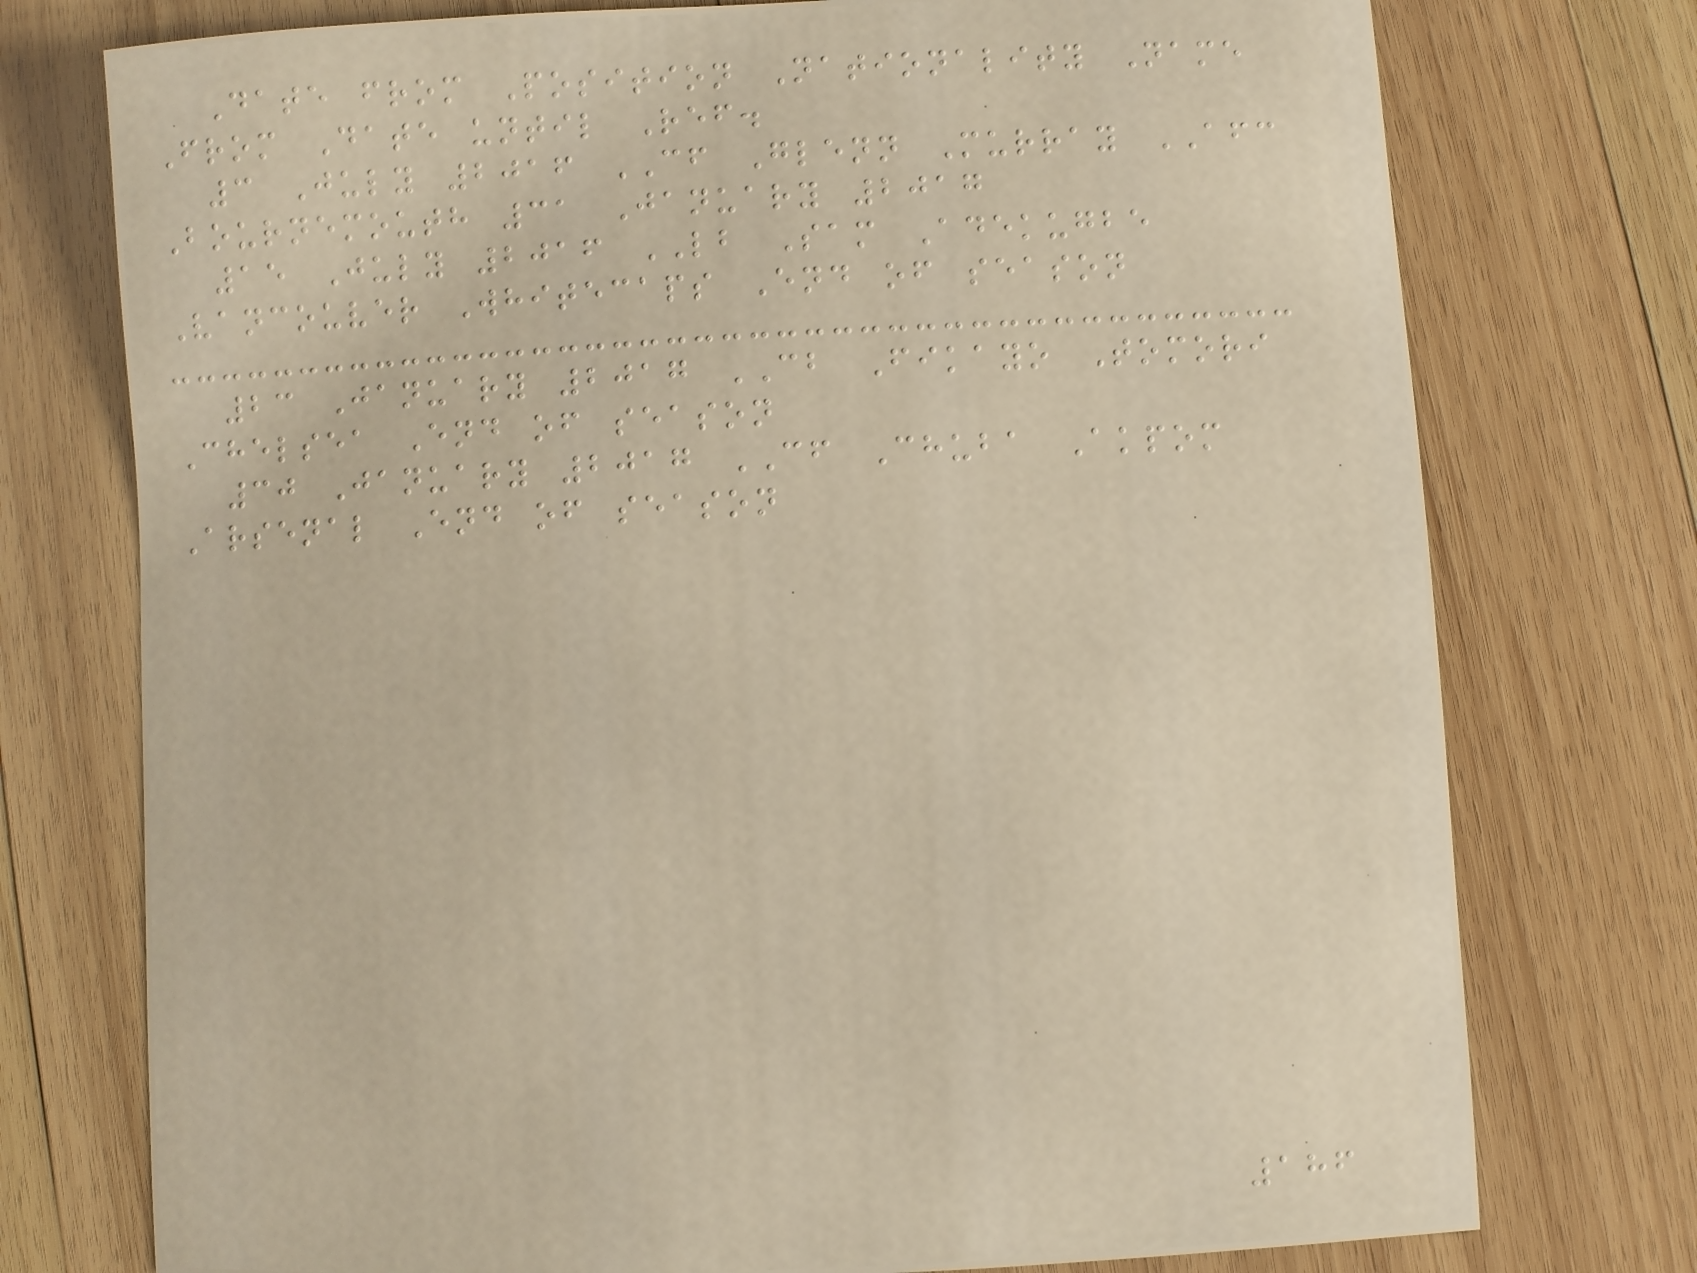Date from Position Nationality Name
From Date until Ref.
3 July 2016 CF Glenn Murray AFC
Bournemouth 31 January 2017
15 July 2016 LB Sam Adekugbe
Vancouver Whitecaps End of season
23 January 2017 CB Fikayo Tomori
Chelsea End of season
30 January 2017 CF Chuba Akpom
Arsenal End of season
186
